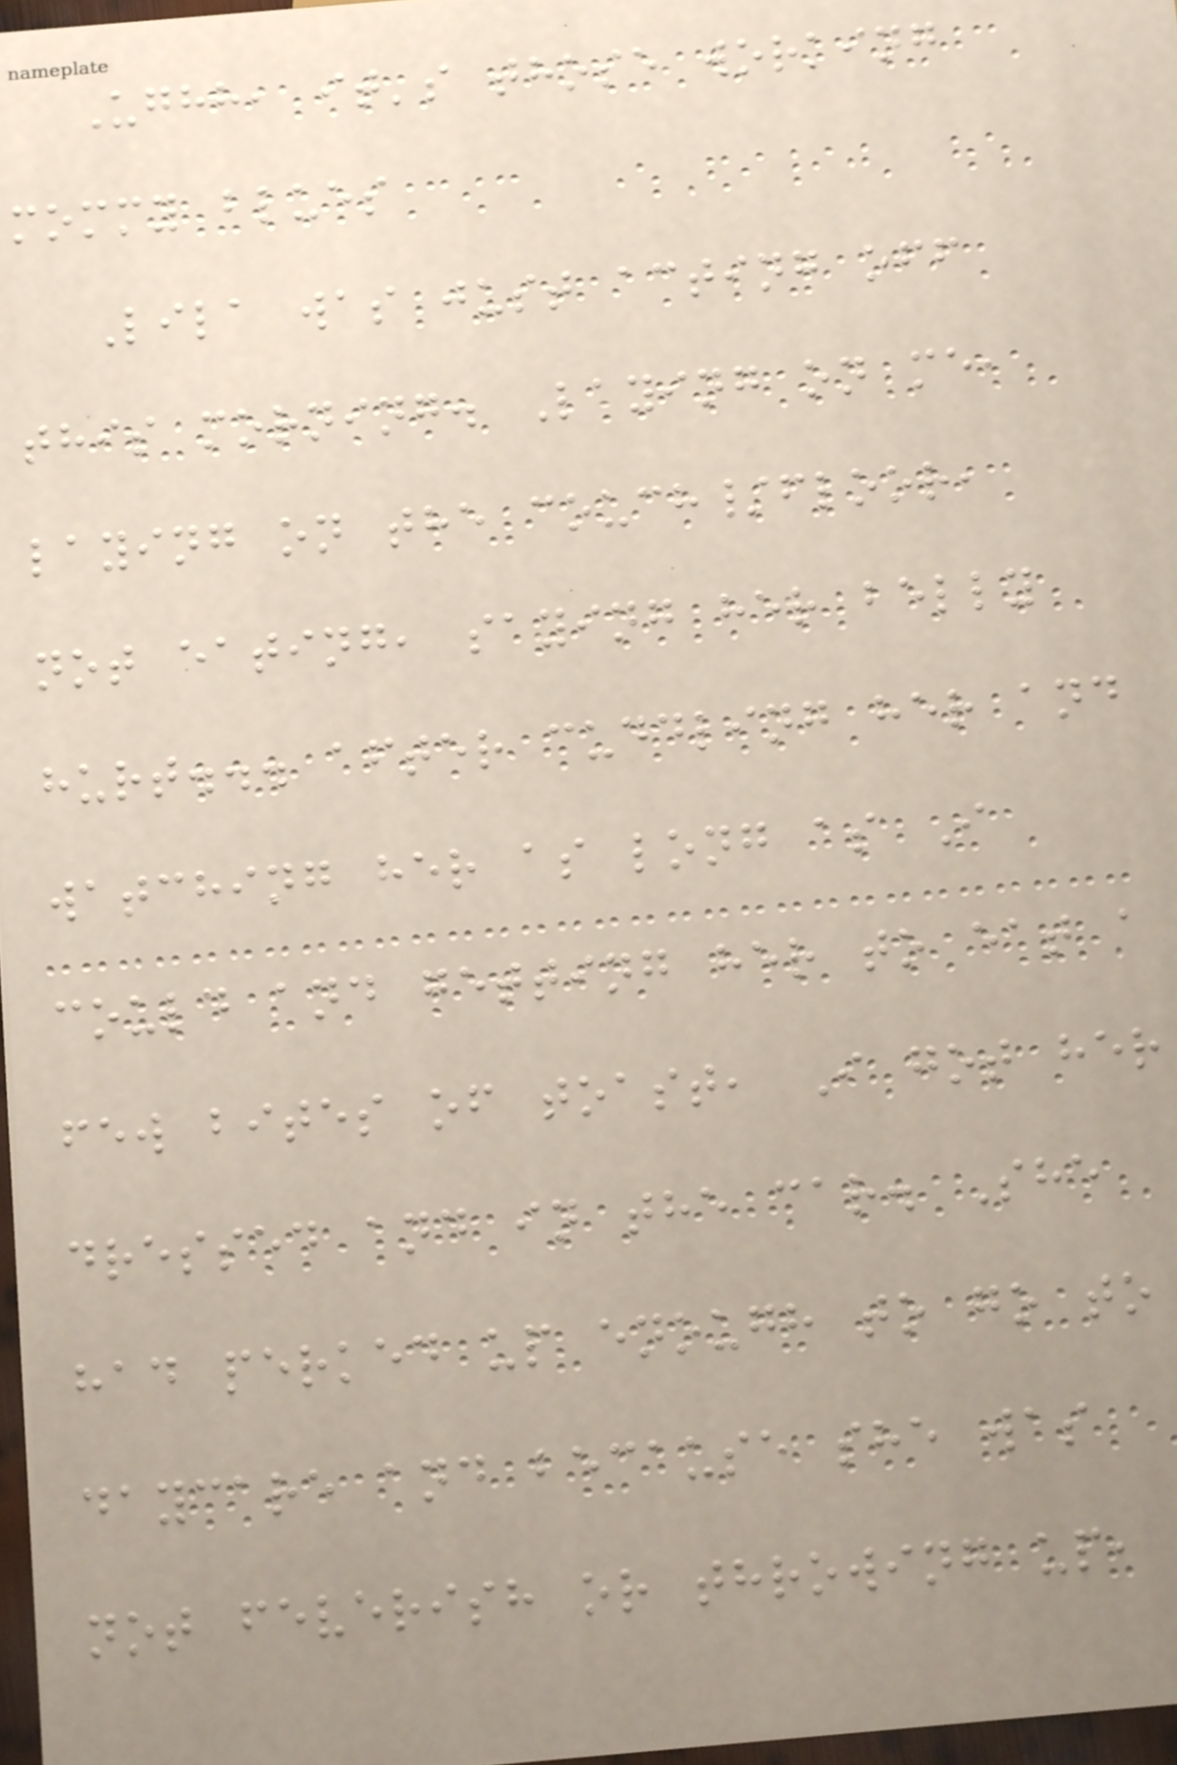Ughh, it's those working
mommy blues
Lila was just acting off
this morning. Laying on me,
laying on the couch/floor,
not eating, saying her belly
hurt... after cuddling her and
watching her as long as I
could and getting her to eat a
few bites of toast, I got her
dressed and in the car. She
had perked up enough to go to
daycare and because she was
not feverish or throwing up,
